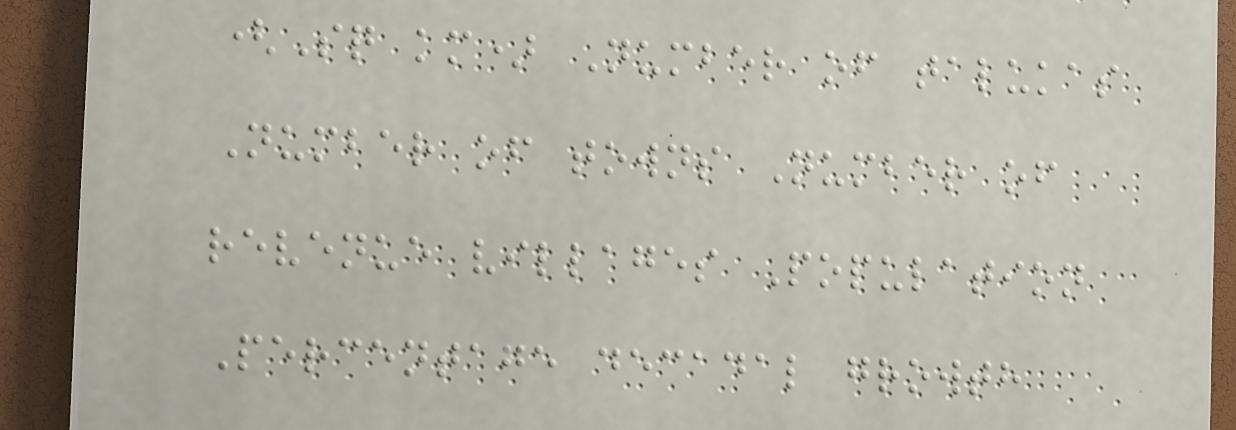(Sq km) Number of talukas
Number of towns Number of
revenue villages Population
Percentage decadal growth
